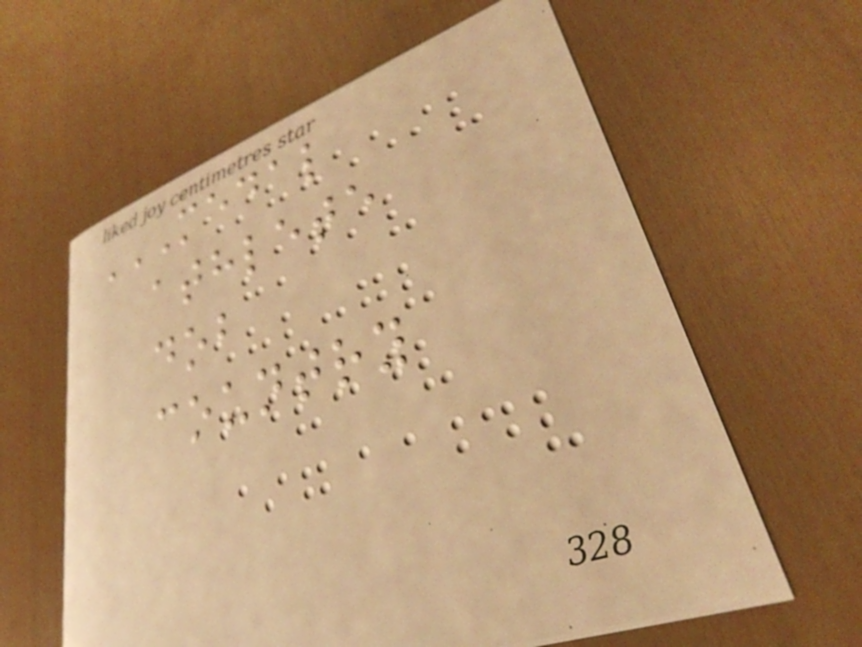MEDAL
ATHLETE
DOB
COUNTRY
